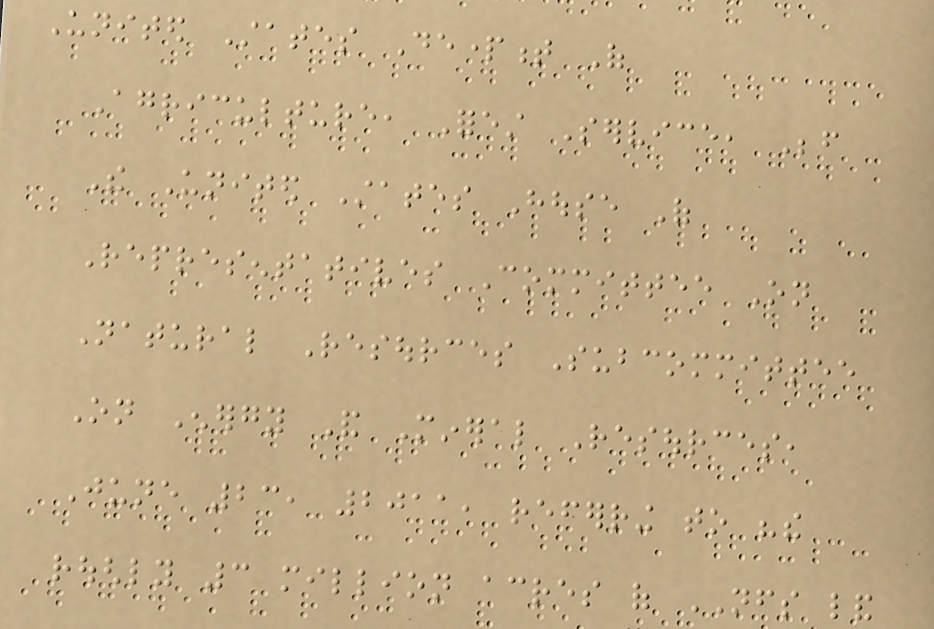United States Department Of
Agriculture, Forest Service, Before
The United States House Of
Representatives Committee On
Natural Resources Subcommittee
On Energy And Mineral Resources,
June 23, 2011, referring to "the
roughly 3 million acres of NFS land
